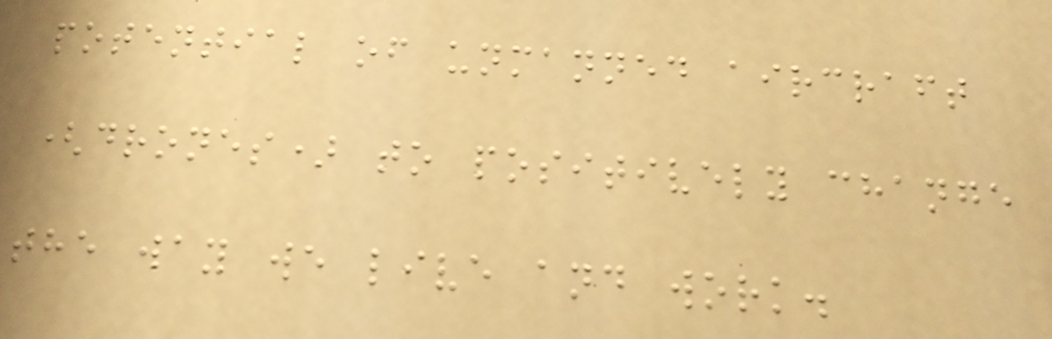potential of unmanned aircraft
(drones) to positively change
the way we live and work.
